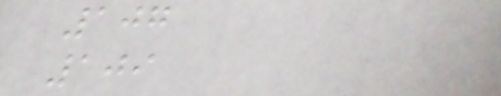107
109
